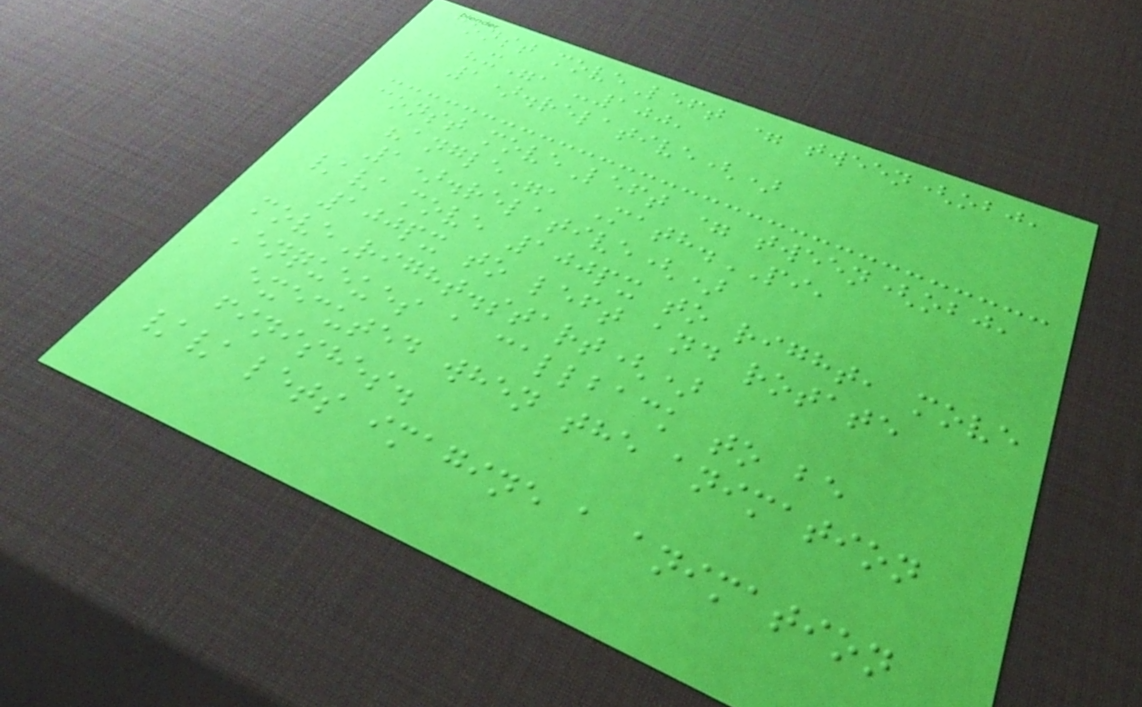const moveLeft = tween(obj,
"x", -100,
1).relative()
const moveLeft = tween(obj,
"angle", Math.PI,
1).relative()
// move 100px to right, move
100px to left and rotate
moveRight.start()
Enqueues a callback to be
executed when the animation
finishes.
// lets imagine a animation
